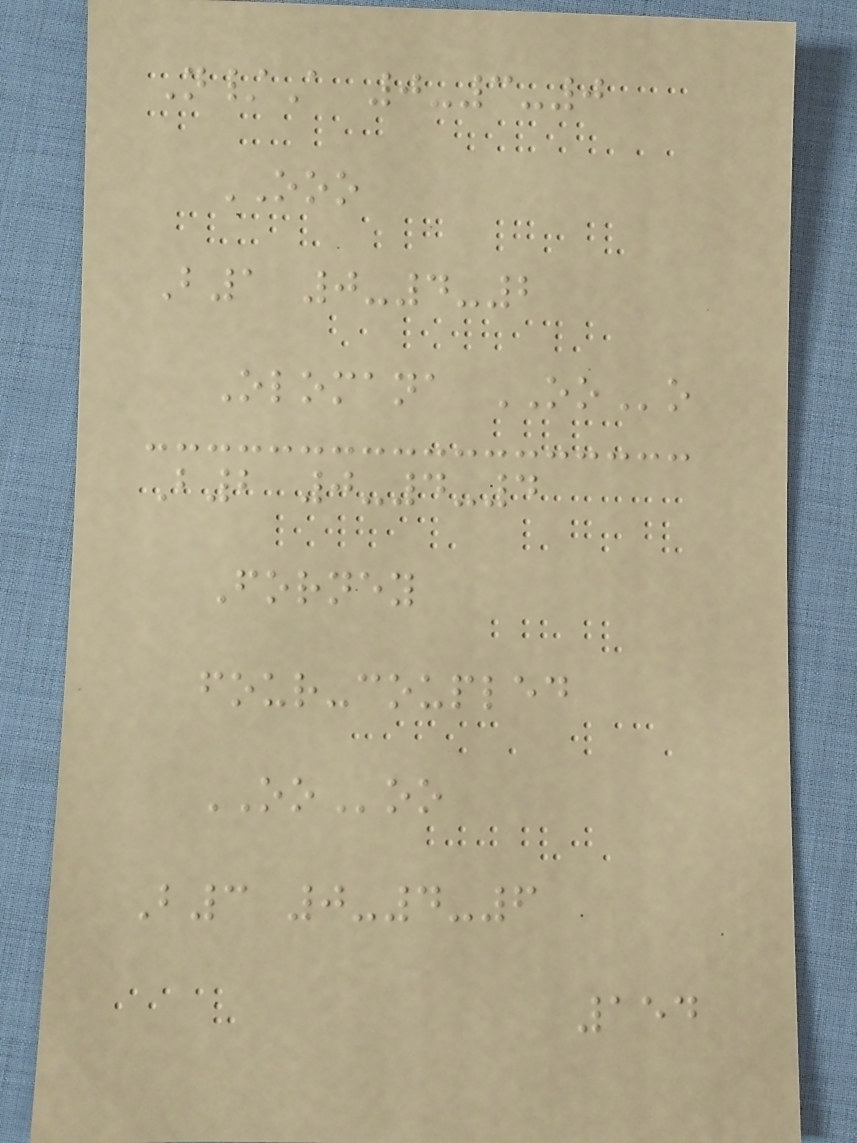N/A 0-3-0
OOO
B1 0-4-2
Olomana OOo
B2 0-4-4
Forney
four-coupled
OOoo
B3 0-4-6
154
